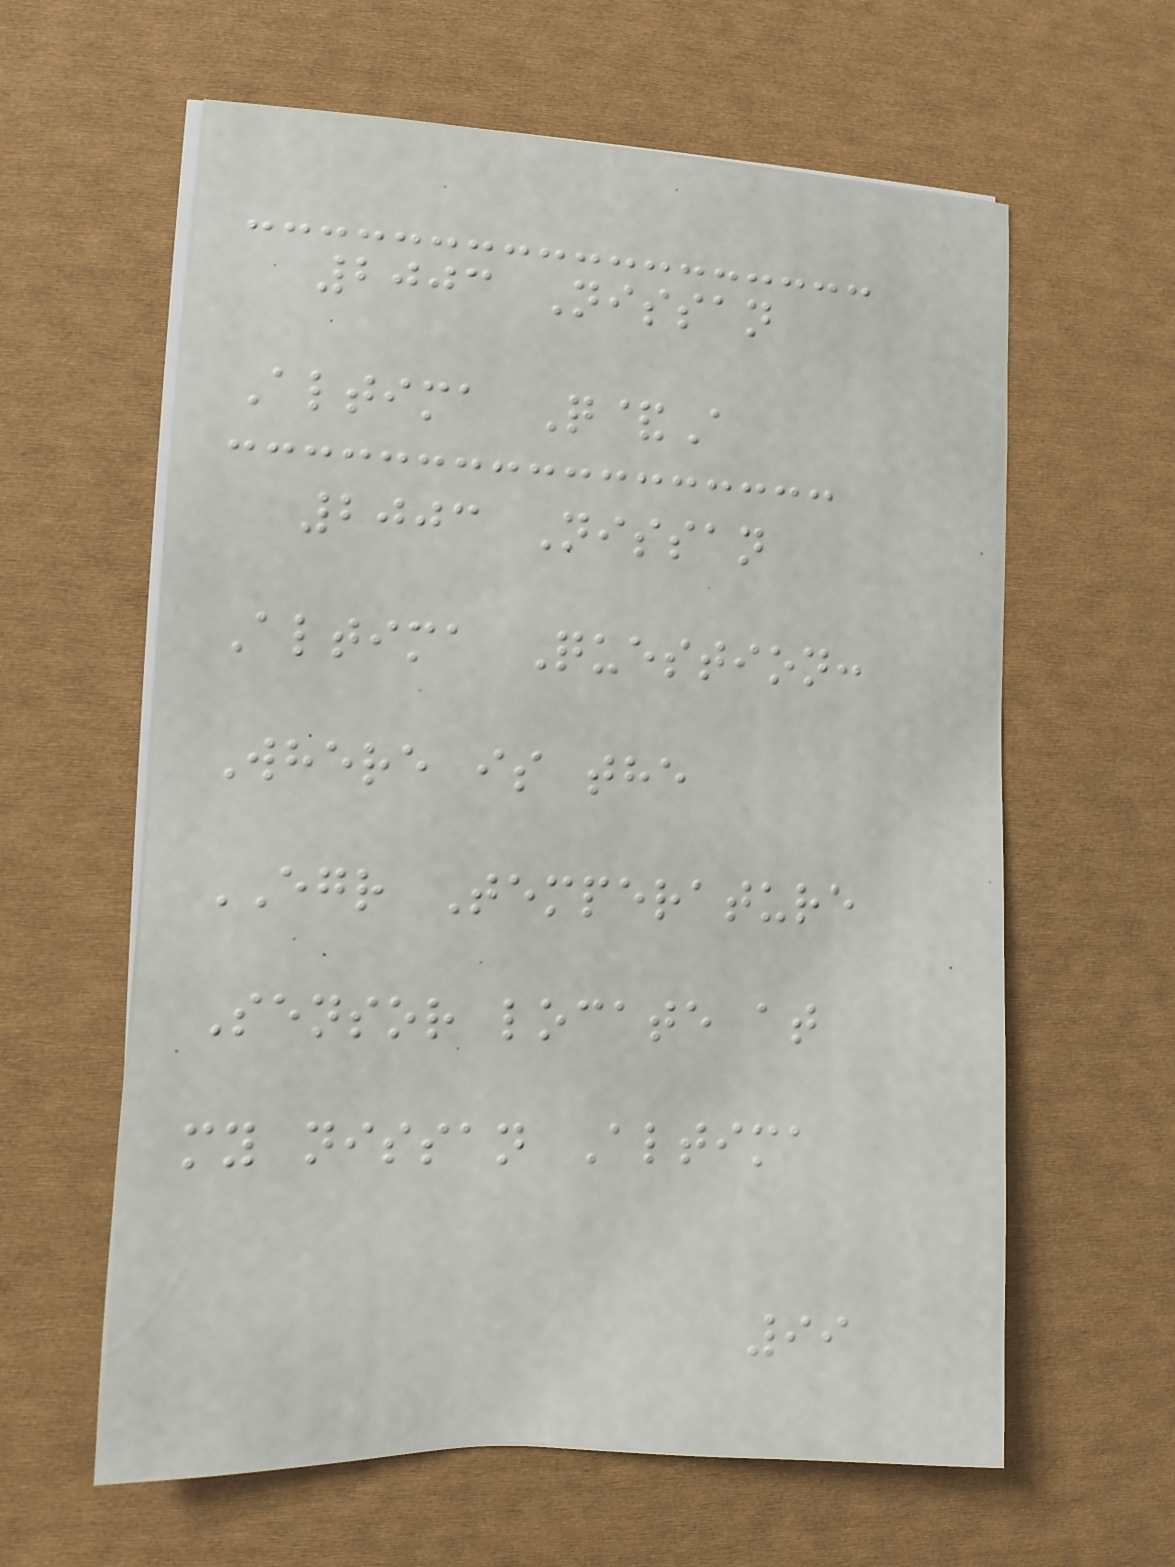2003 Nissan
Altima Q&A
2003 Nissan
Altima Question:
Where is the
EGR Temperature
Sensor locate at
my nissan Altima
99
